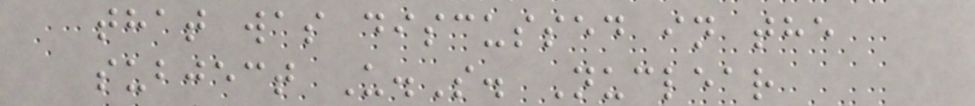that was discussed in the
subject U.S. Nuclear
